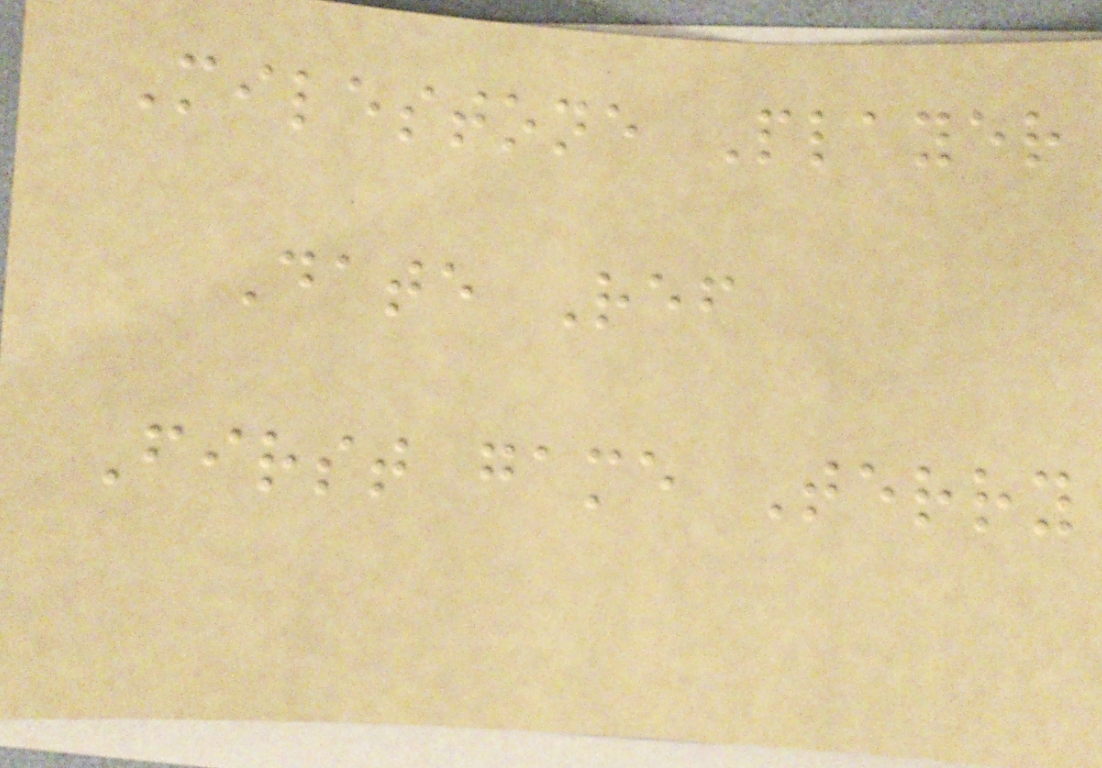Milestone Player
Date Ref
First game Terry
